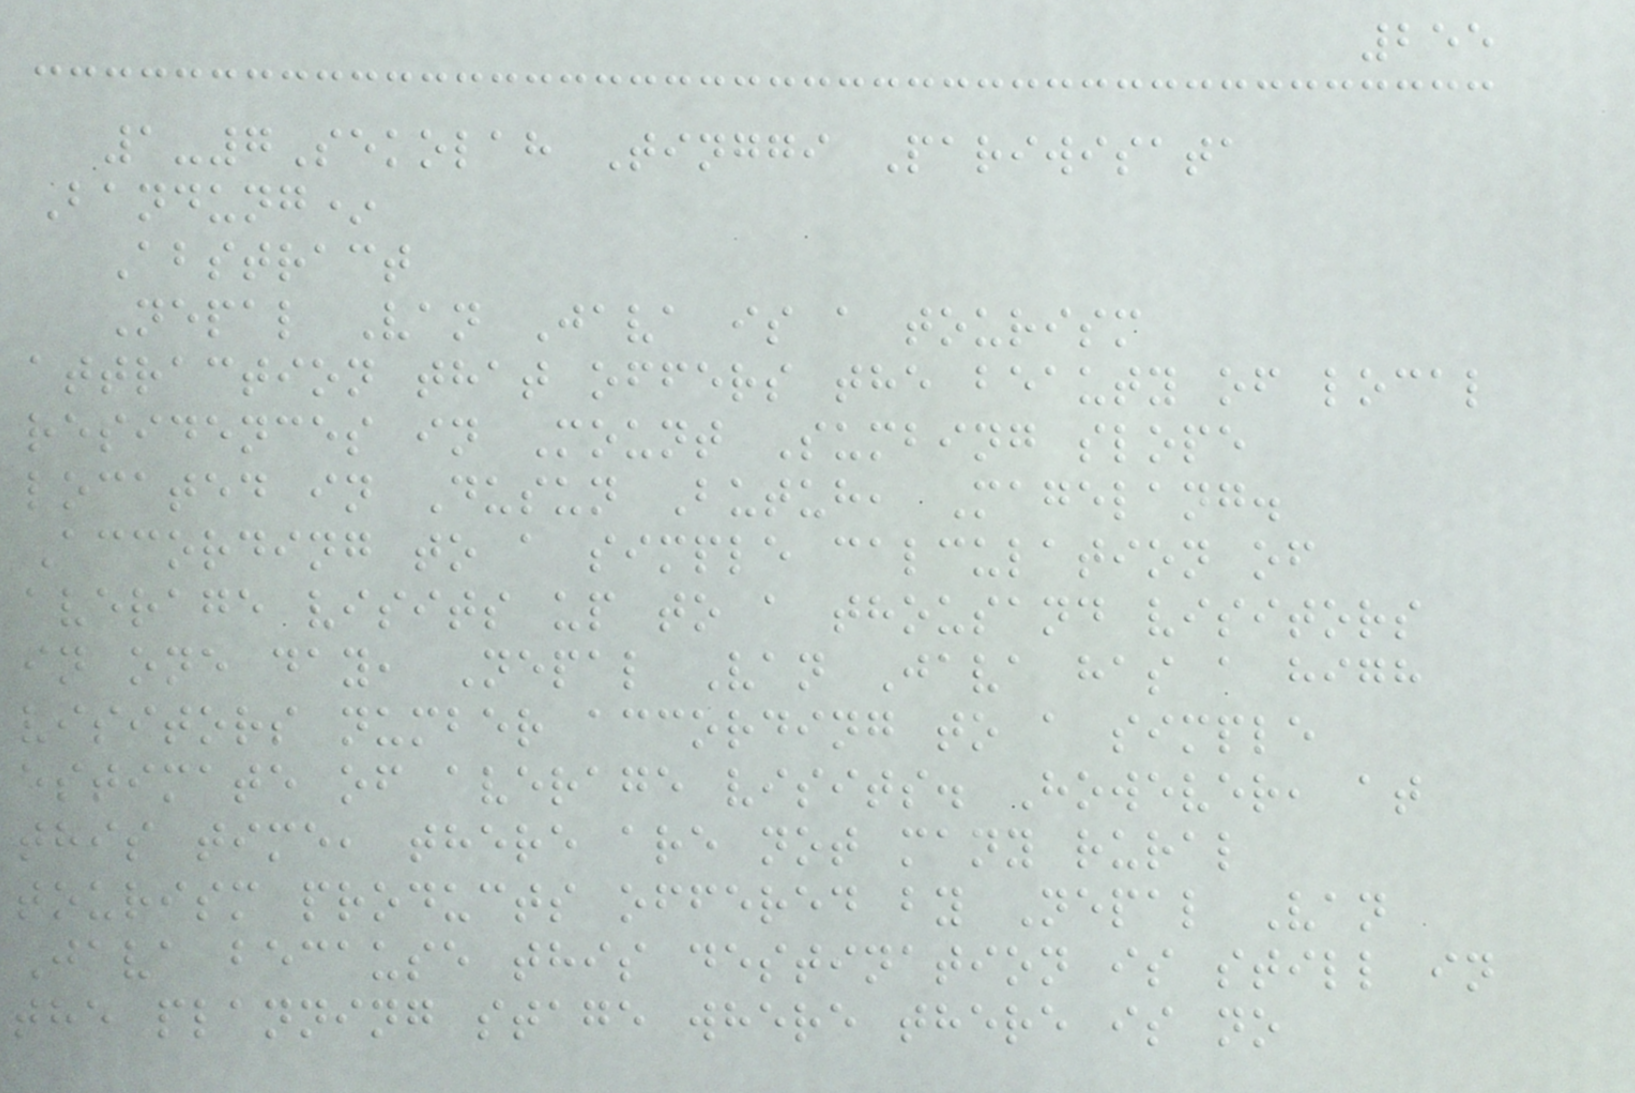255
1-7Sekolah Tinggi Pariwisata
Bandung*
Abstract
Nepal Van Java is a tourism
attraction that offers the beauty of local
residences in Mount Sumbing slope
located in Dusun Butuh, Magelang.
According to a simple calculation of
average visits up to a thousand visitors
in one day, Nepal Van Java has a high
visitors number according to a simple
estimate of average visits. However, at
this time, there are not many rural
tourism products offered by Nepal Van
Java because this destination is still in
the planning stage where there is no
